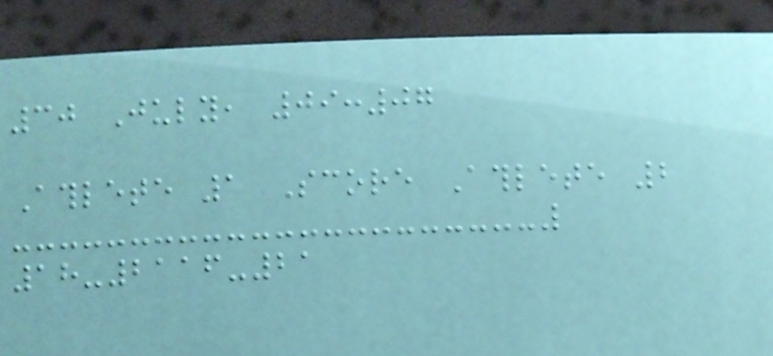30 July, 09:07
Athlete 1 Score Athlete 2
18-2116-21
